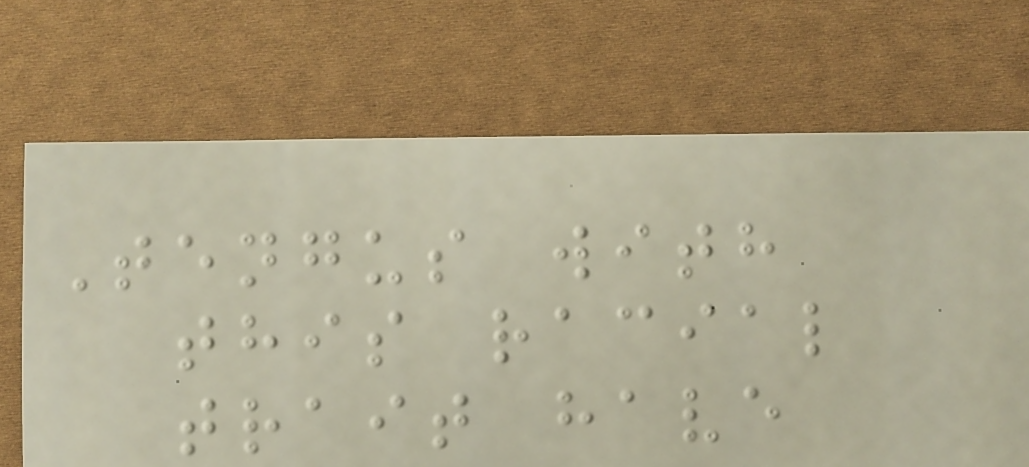Tengus with
this racial
trait have
